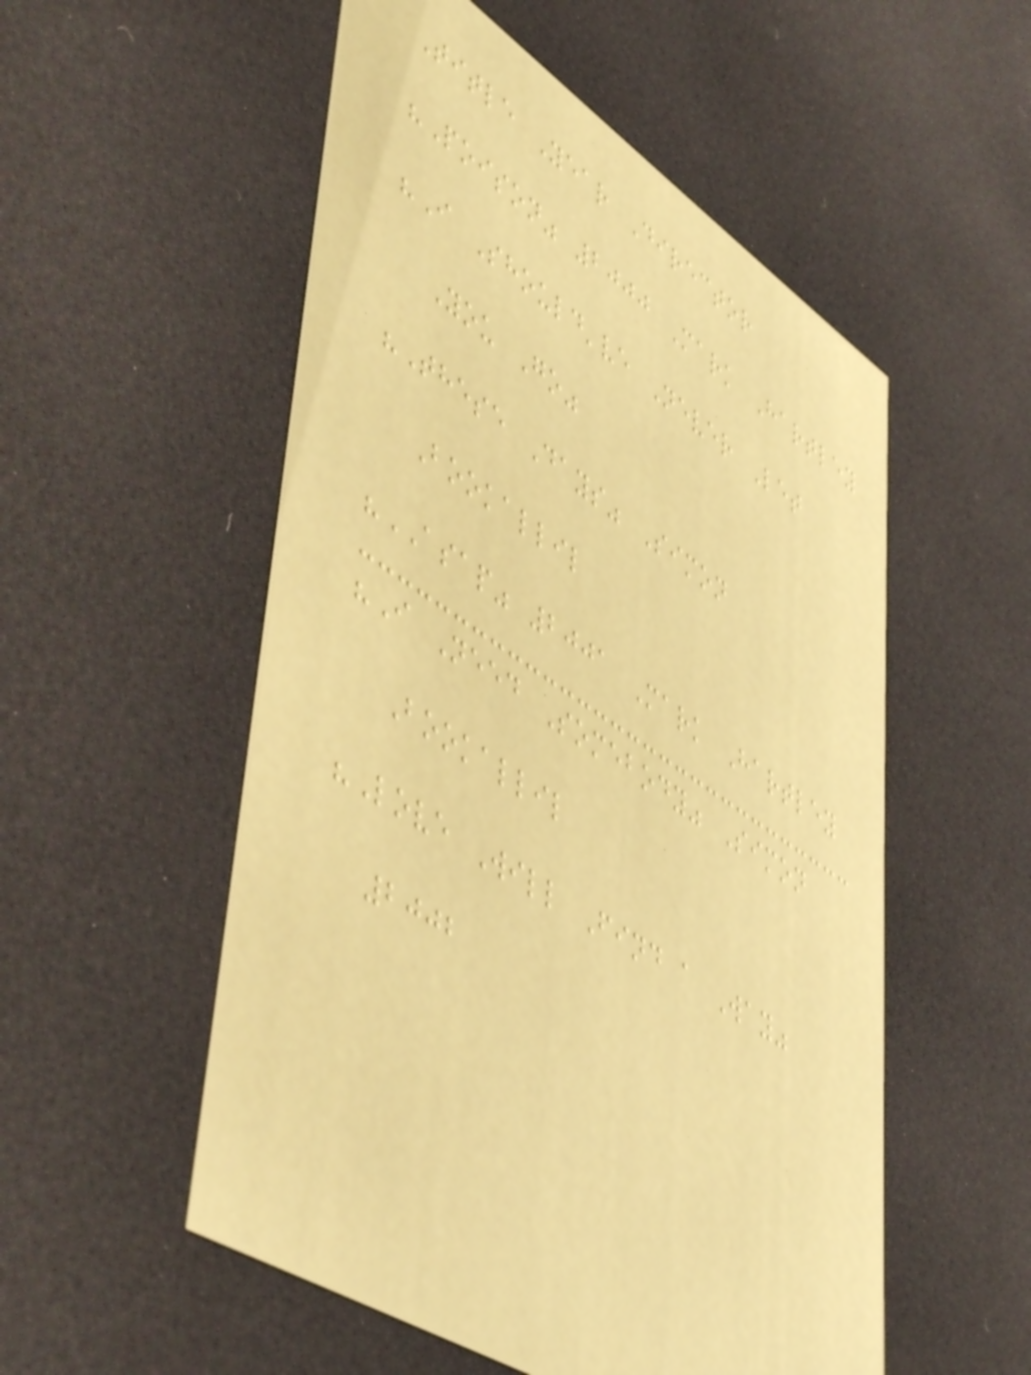Title Year Director
"Poison" 2000 Mark Hartley
"I Should've Never Let
You Go"
"These Days" Simon
Bookallil
"ASAP" 2001 Mark Hartley
"I Need Somebody" Simon
Bookallil
"Love Will Find a Way"
2002
